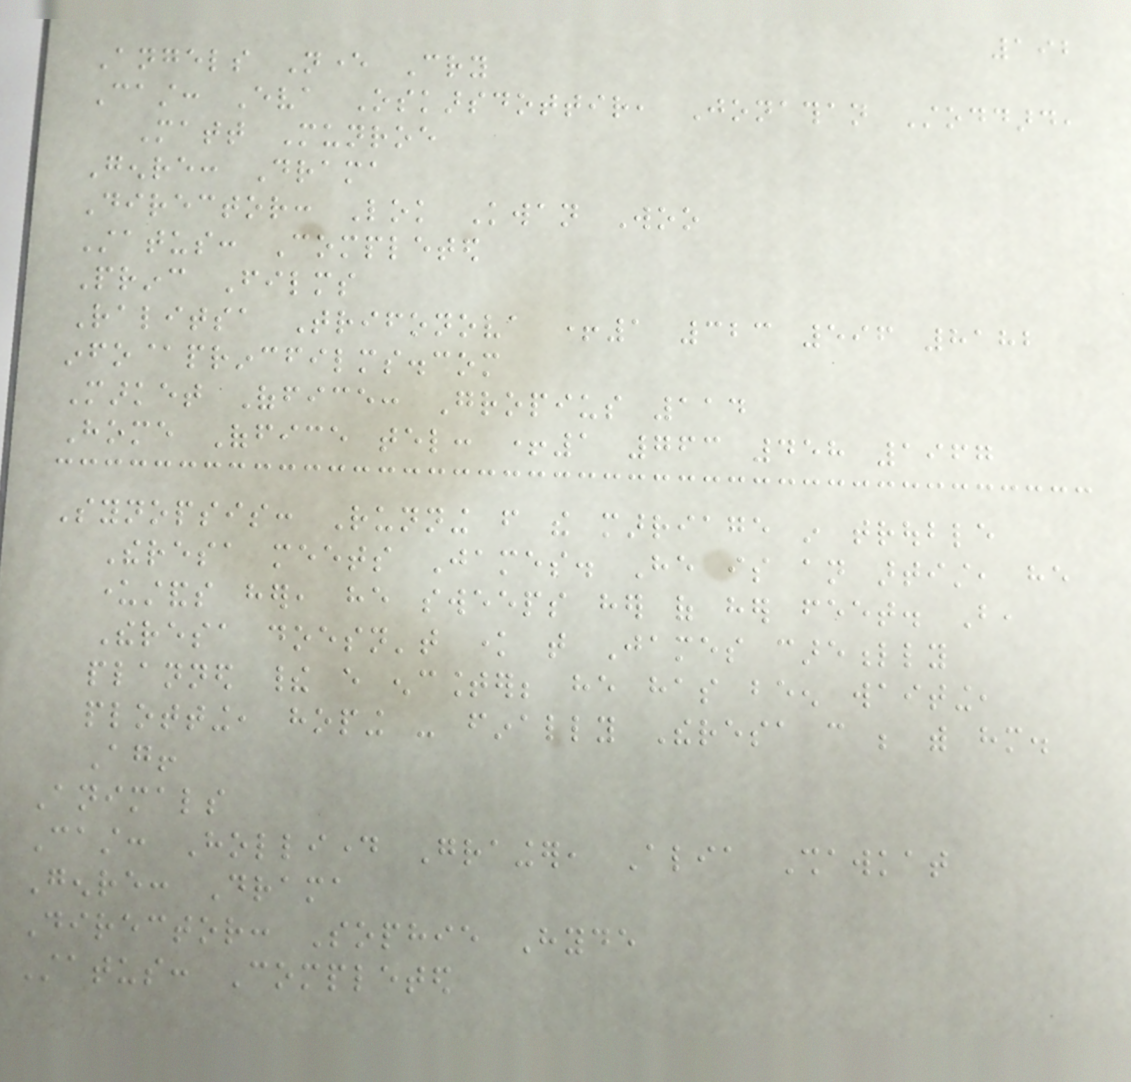192
Angels Never Cry
Cast: Eva Oskarsdottir, Jonathan Stoddard,
Matt Munroe
Genre: Drama
Director: Lok Kwan Woo
Status: Completed
Princ Films
Ralitsa Trifonova +1 323 596 8182
info@princfilms.com
Market Office: Gropius 114
Home Office tel: +1 763 458 1967
Synopsis: Running from the marriage in trouble
Theresa meets James. He is an artist, he
understands her, he sweeps her of her feet. But,
Theresa doesn't know that James carefully
planned their every encounter; he has been waiting,
plotting, hoping - finally Theresa can be with him.
Again!
Animals
Cast: Holliday Grainger, Alia Shawkat
Genre: Drama
Director: Sophie Hyde
Status: Completed
